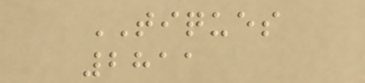TIQUES
2811
